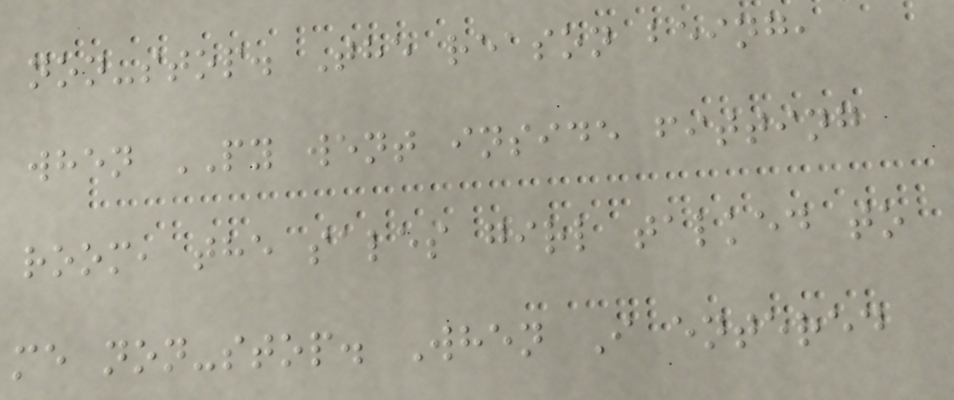non-stop. The reason being,
when PY went inside fitting
room, the sales girl talked to
me non-stop. When I entered
